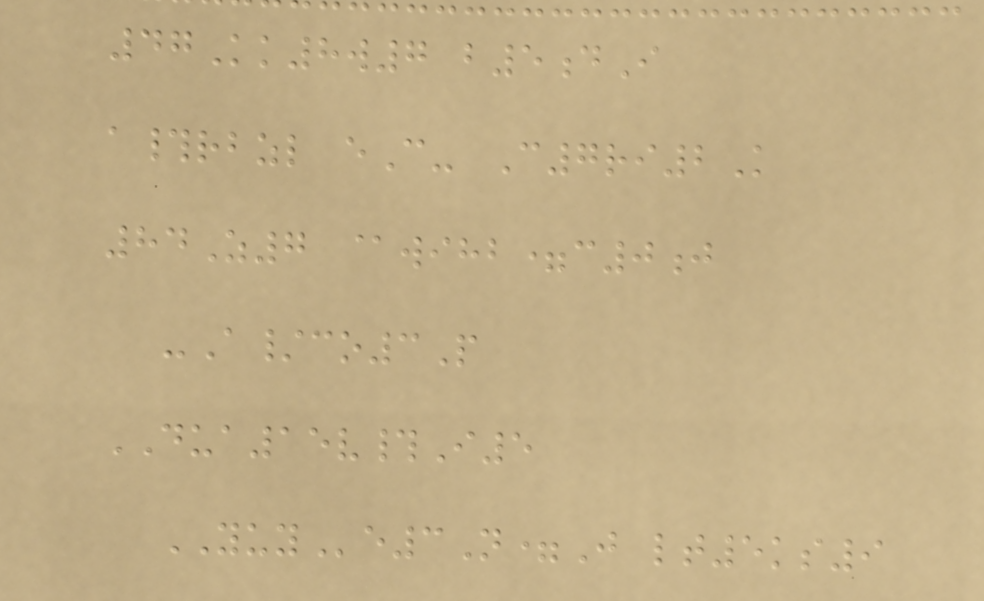47Kk8w7 b5dI
a#rbzl eC- C7ri2K
84Z7 @wihb=c0j
-A/co3P
DUA15v#I5
YUYe3N=J lt5ks9
